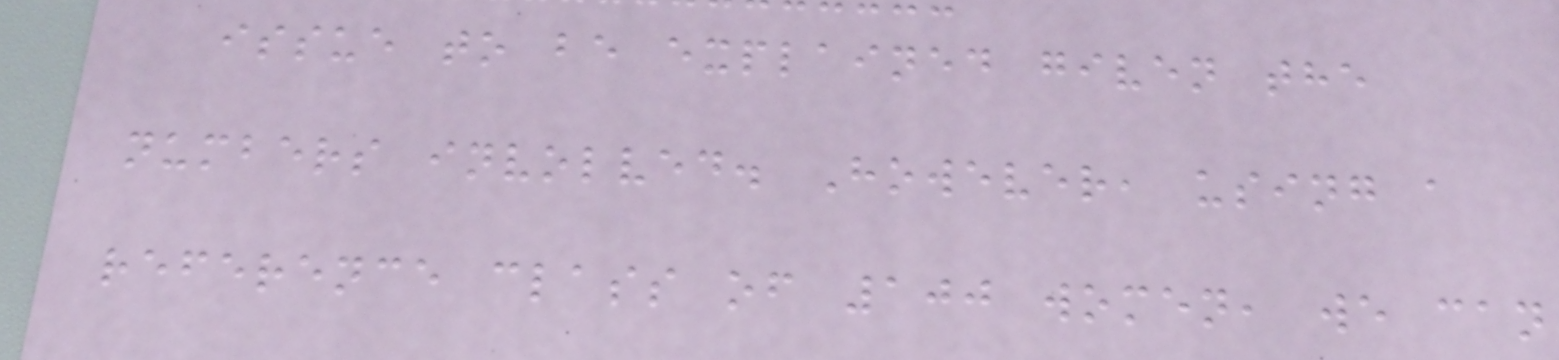issue to be explained given the
numbers involved. However, using a
reference class of 100 women, we can
